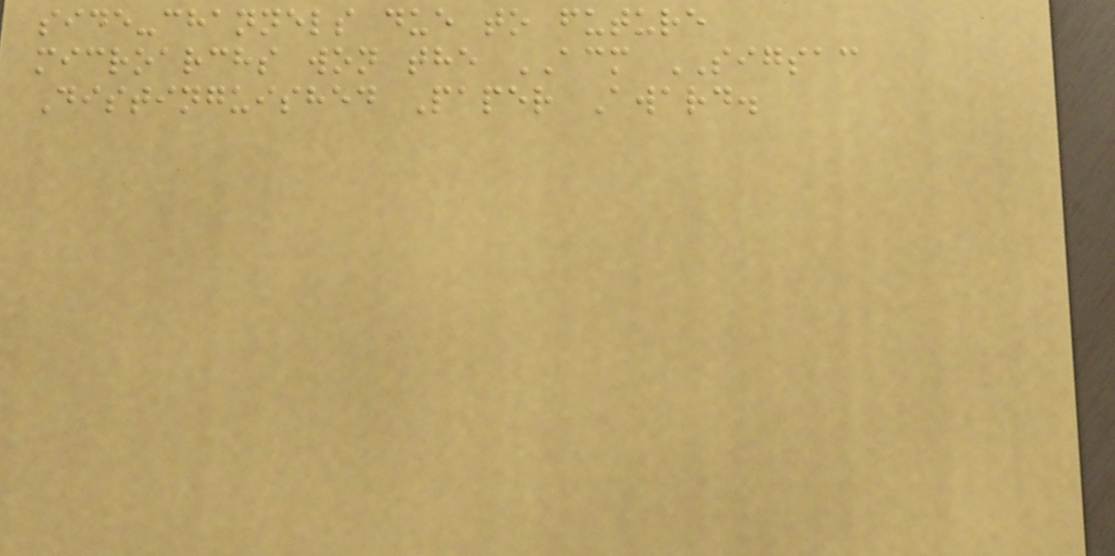side-channels due to future
microarchs won the ACM SIGSAC
Distinguished Paper Award.
